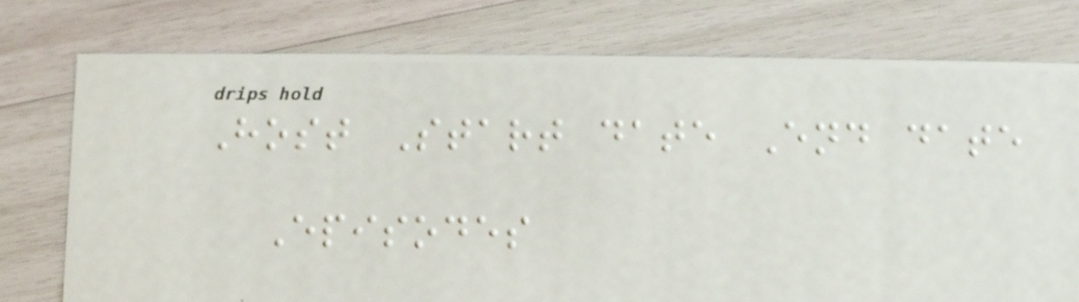Host Start date End date
Episodes
